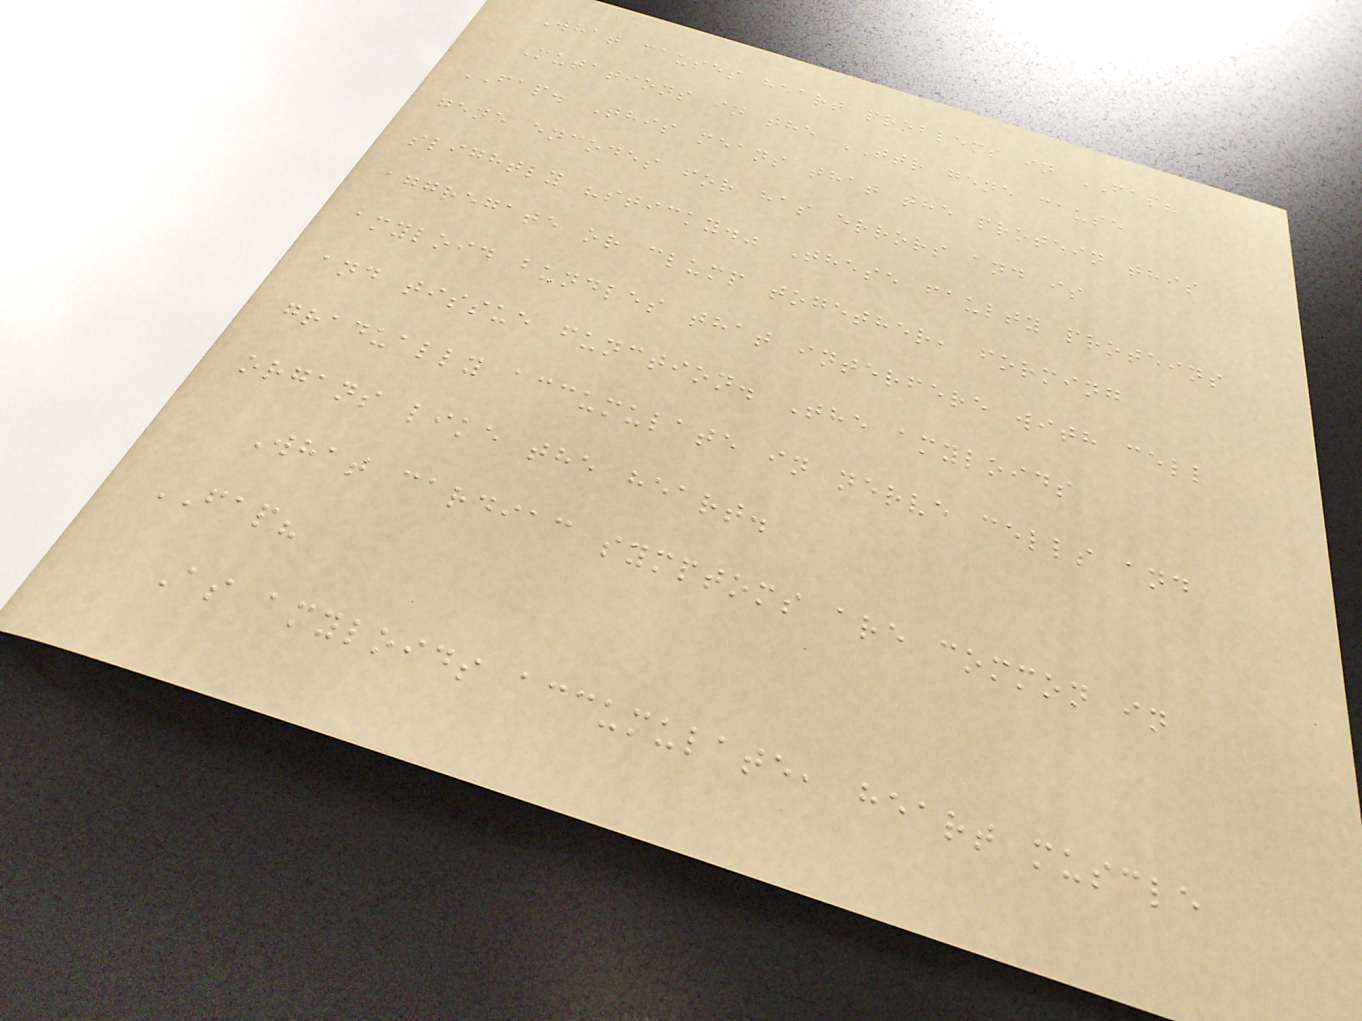What causes heart problems in FAP?
Mutations in the TTR gene cause
FAP. This means that the protein this
gene encodes for has errors and is
slightly "sticky." These faulty proteins
aggregate or clump together, forming
amyloid bundles that interfere with cell
and tissue function. The amyloids
gradually accumulate in nerve cells and
organs like the heart.
What cardiac symptoms are common in
FAP?
As amyloids accumulate, heart muscle
